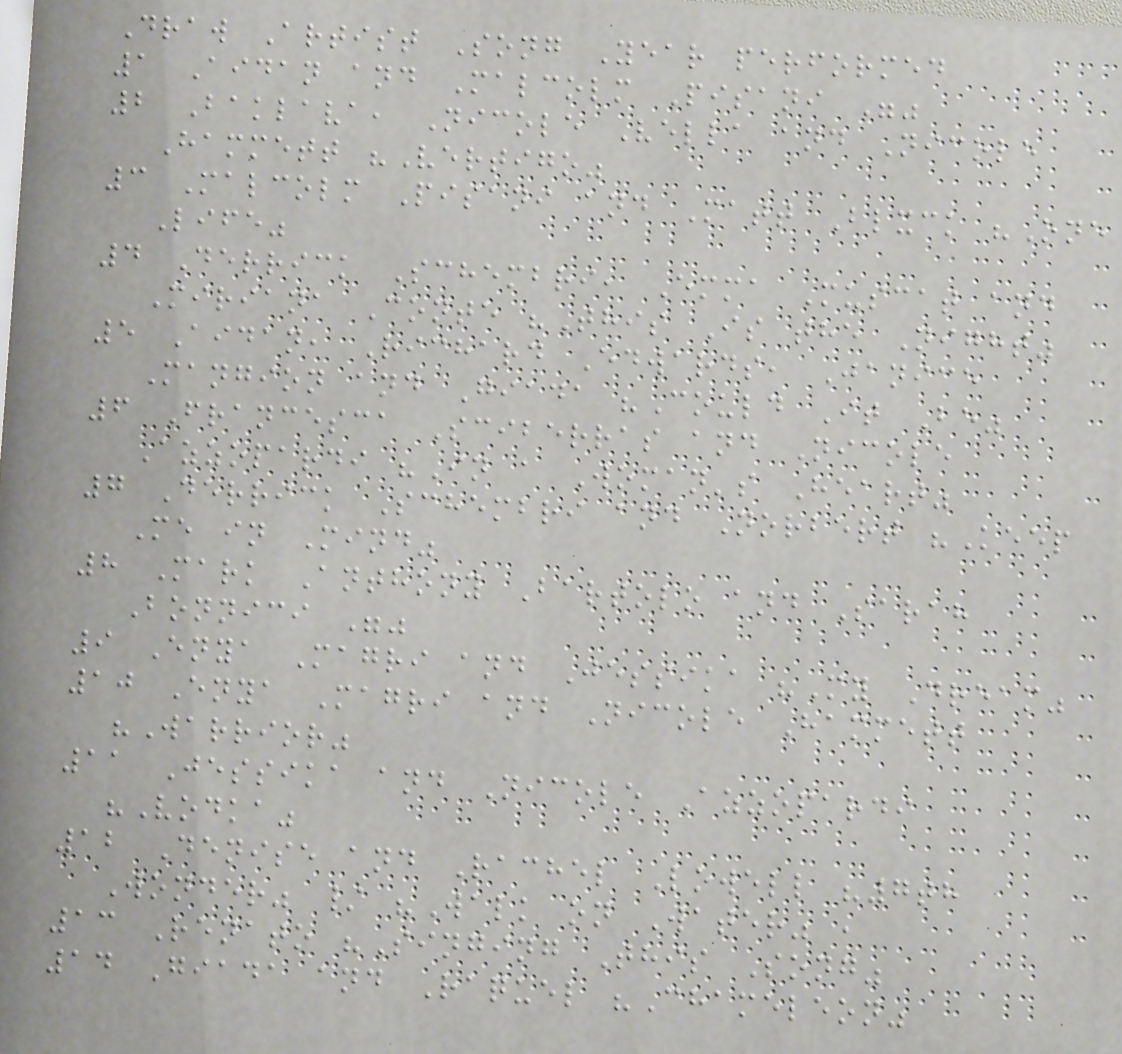Draw Artist Song Year performed
1 Aidan and Malcolm Pisani ""
2 Baklava, Nicole Vella and Nicole
Hammett "Vertigo"
3 Malcolm Pisani and Matt Blxck "One
Life"
4 Derrick Schembri, Emma Muscat and
Miriana Conte "This Is the Night"
5 Aidan, Richard Edwards, Janice
Mangion and Giada "Could It Be"
6 Francesca Sciberras and Nicole
Azzopardi "In a Woman's Heart"
7 Derrick Schembri and Norbert "Keep
Me in Mind"
8 Mark Anthony Bartolo and Sarah
Bonnici ""
9 Enya Magri and Jessika "My Dream"
10 Enya Magri and Nicole Hammett
"Warrior"
11 Jessika and Nicole Azzopardi
"Vodka"
12 Denise and Rachel Lowell "7th
Wonder" / "Walk on Water" ,
13 Renato "Singing This Song"
14 Giada and Raquel "Chameleon"
